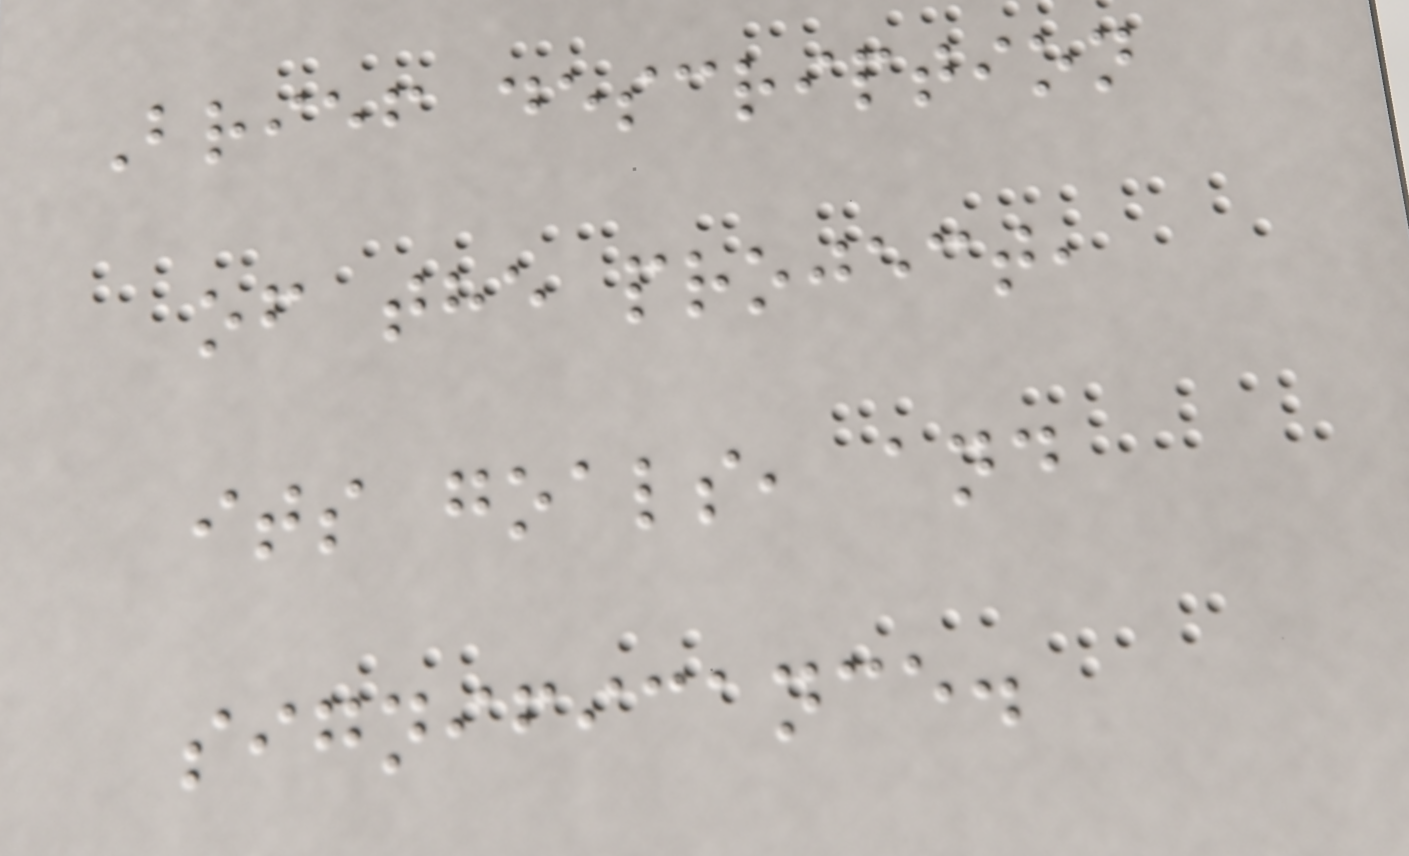Brief description
of the project,
its goals, and
significance.
